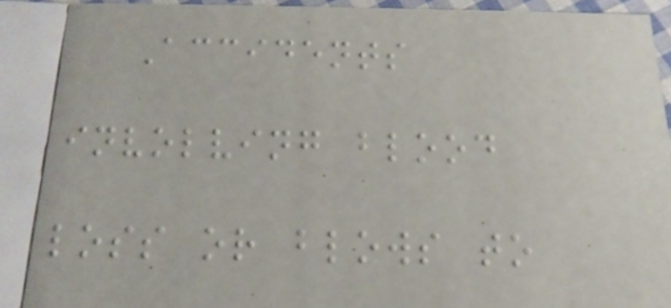Accidents
involving blood
loss or blows to
